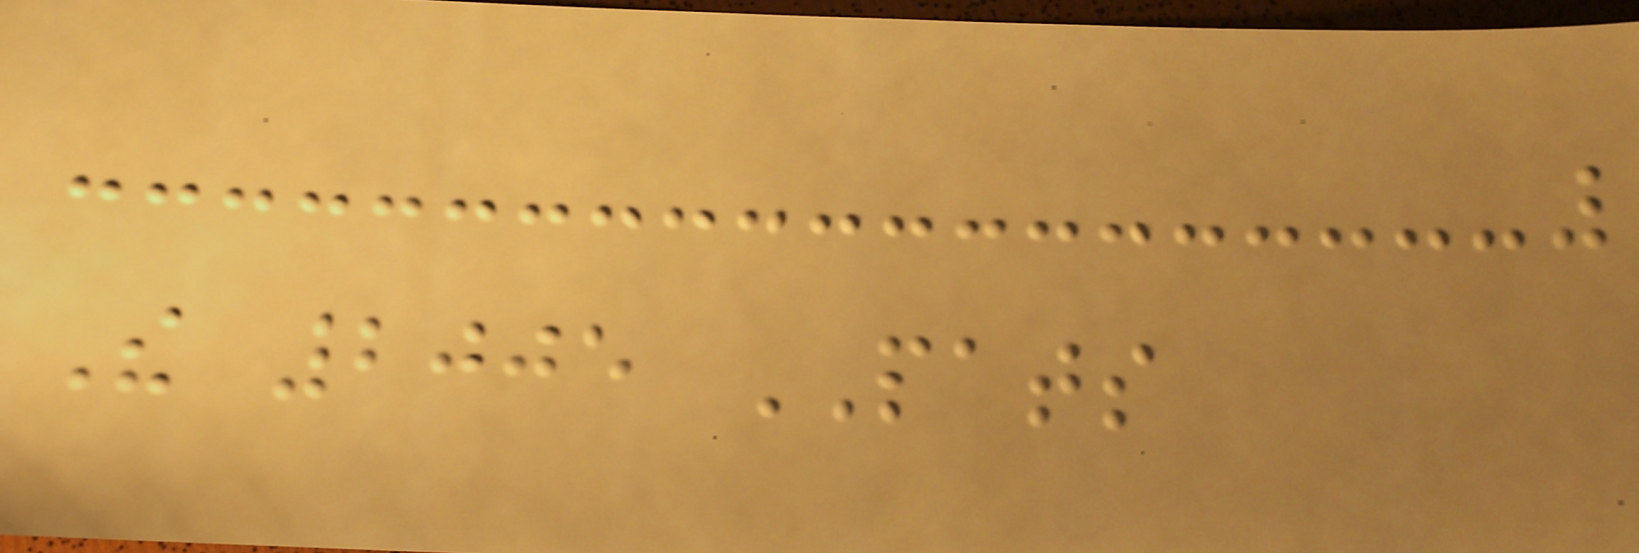The 2005 PATS
